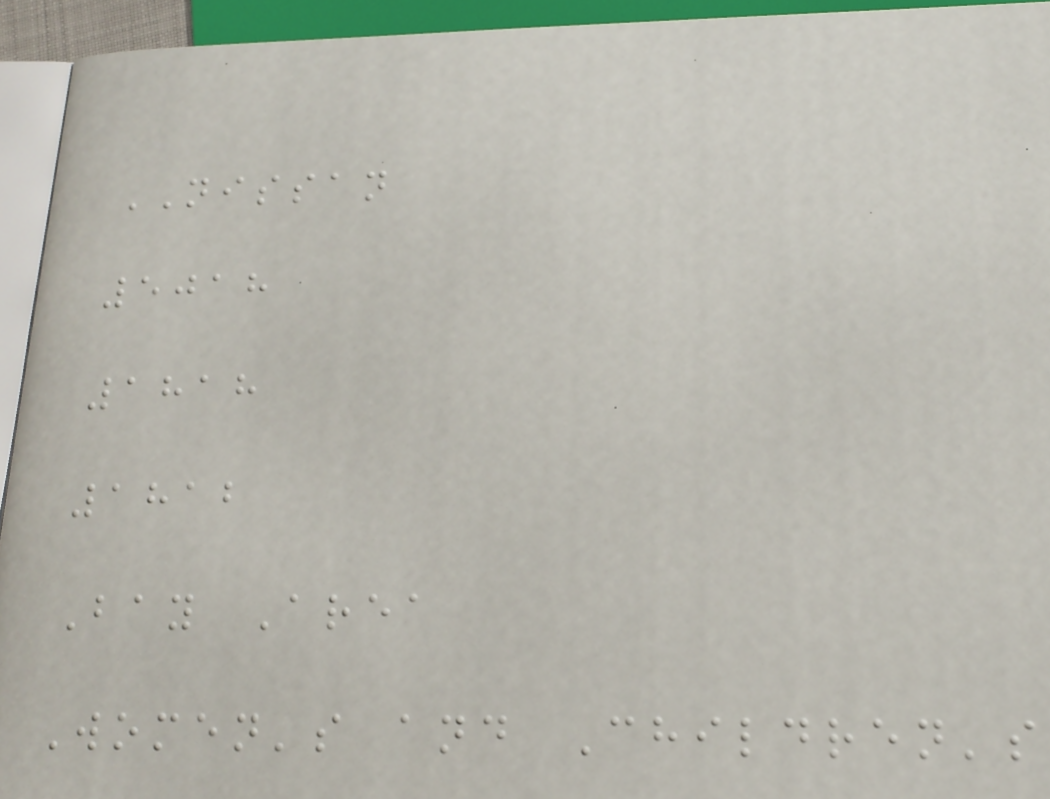NISSAN
5018
1818
1812
Bay Area
Women's and Children's
